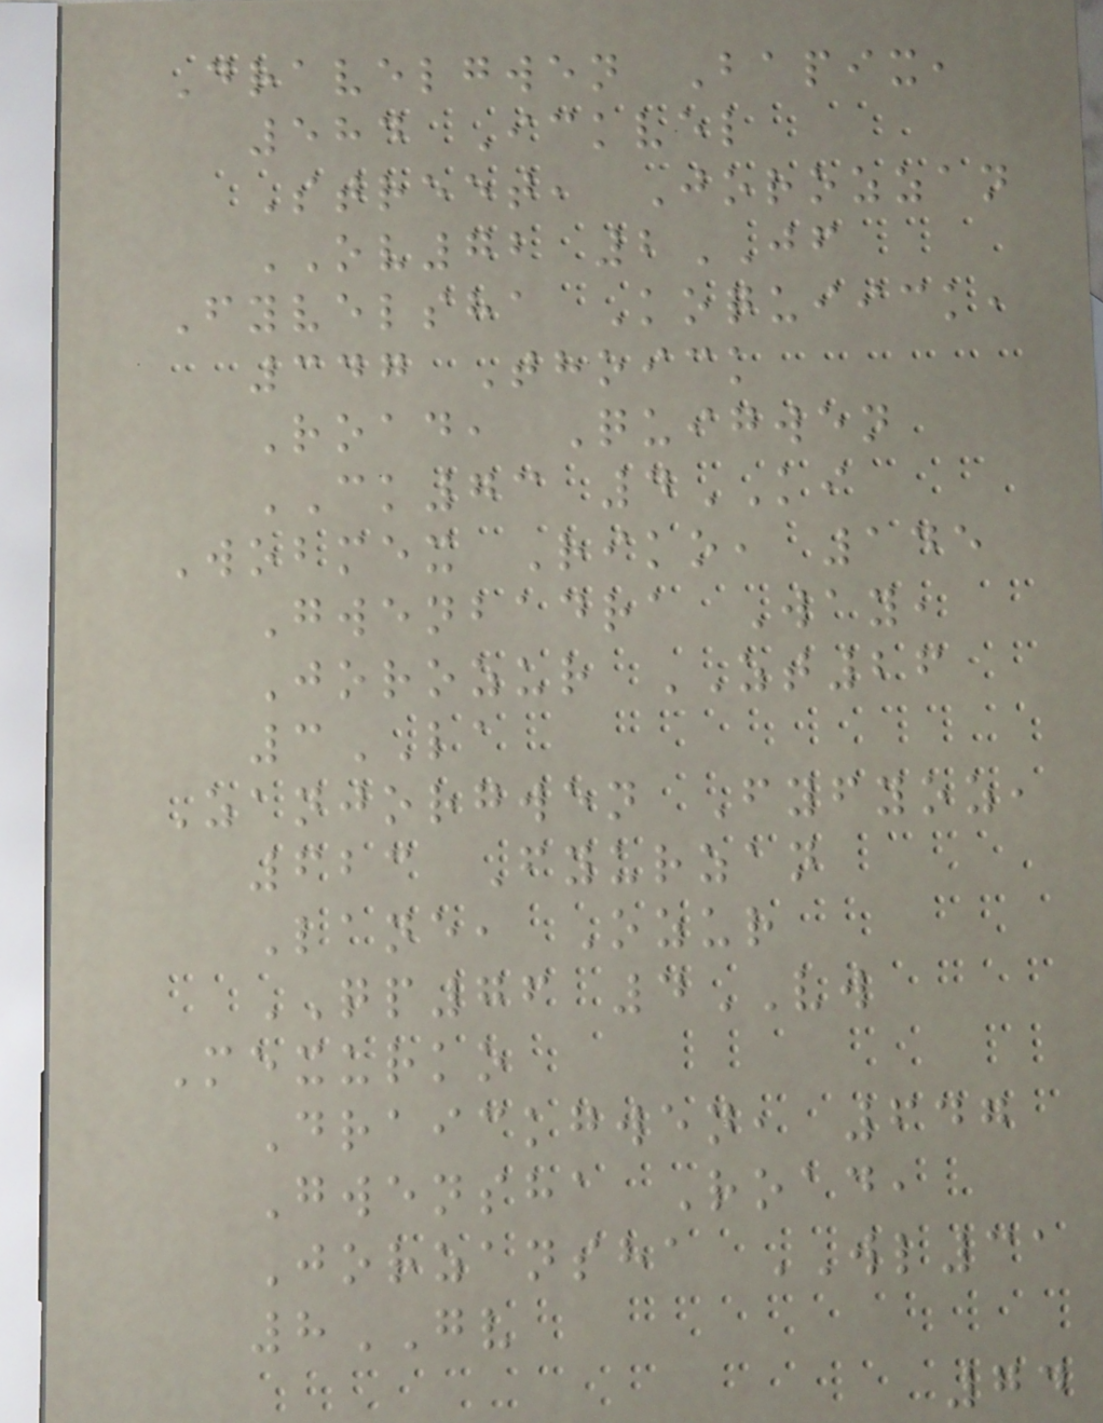Dravelgwen Bapix,
584 Ickvel
Street, Jorozzan
OV72 2JF
Fyvelsha Koquiick,
347 Thoick
Road, Quigwen
CK73 4KI
Wobmex Riko, 145
Gwenbadra Way,
Jorozur ZT26
3LA
Zanjorgwen Fyfyoz,
623 Fyurzan
Lane, Ozur
QP76 4VW
Mexurko
Draickgwen, 647
Gwensha Road,
Jorzansha WL31
8GV
74
